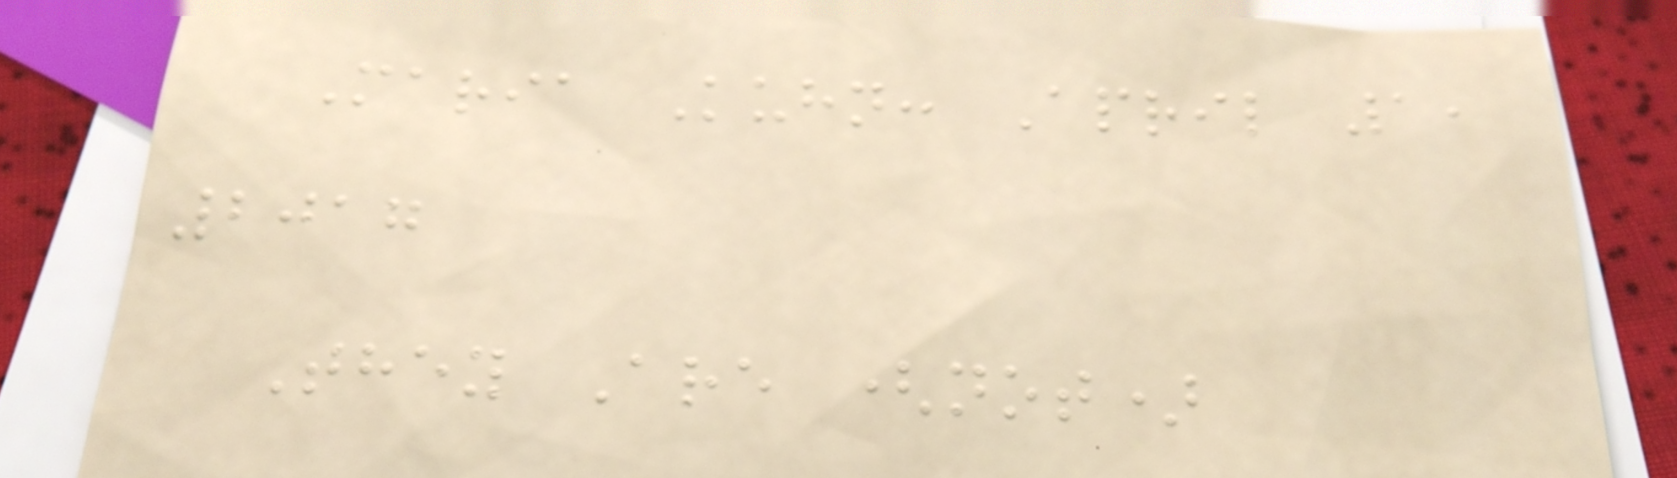Maria Kuhn: April 1,
2017
They Are (not)
